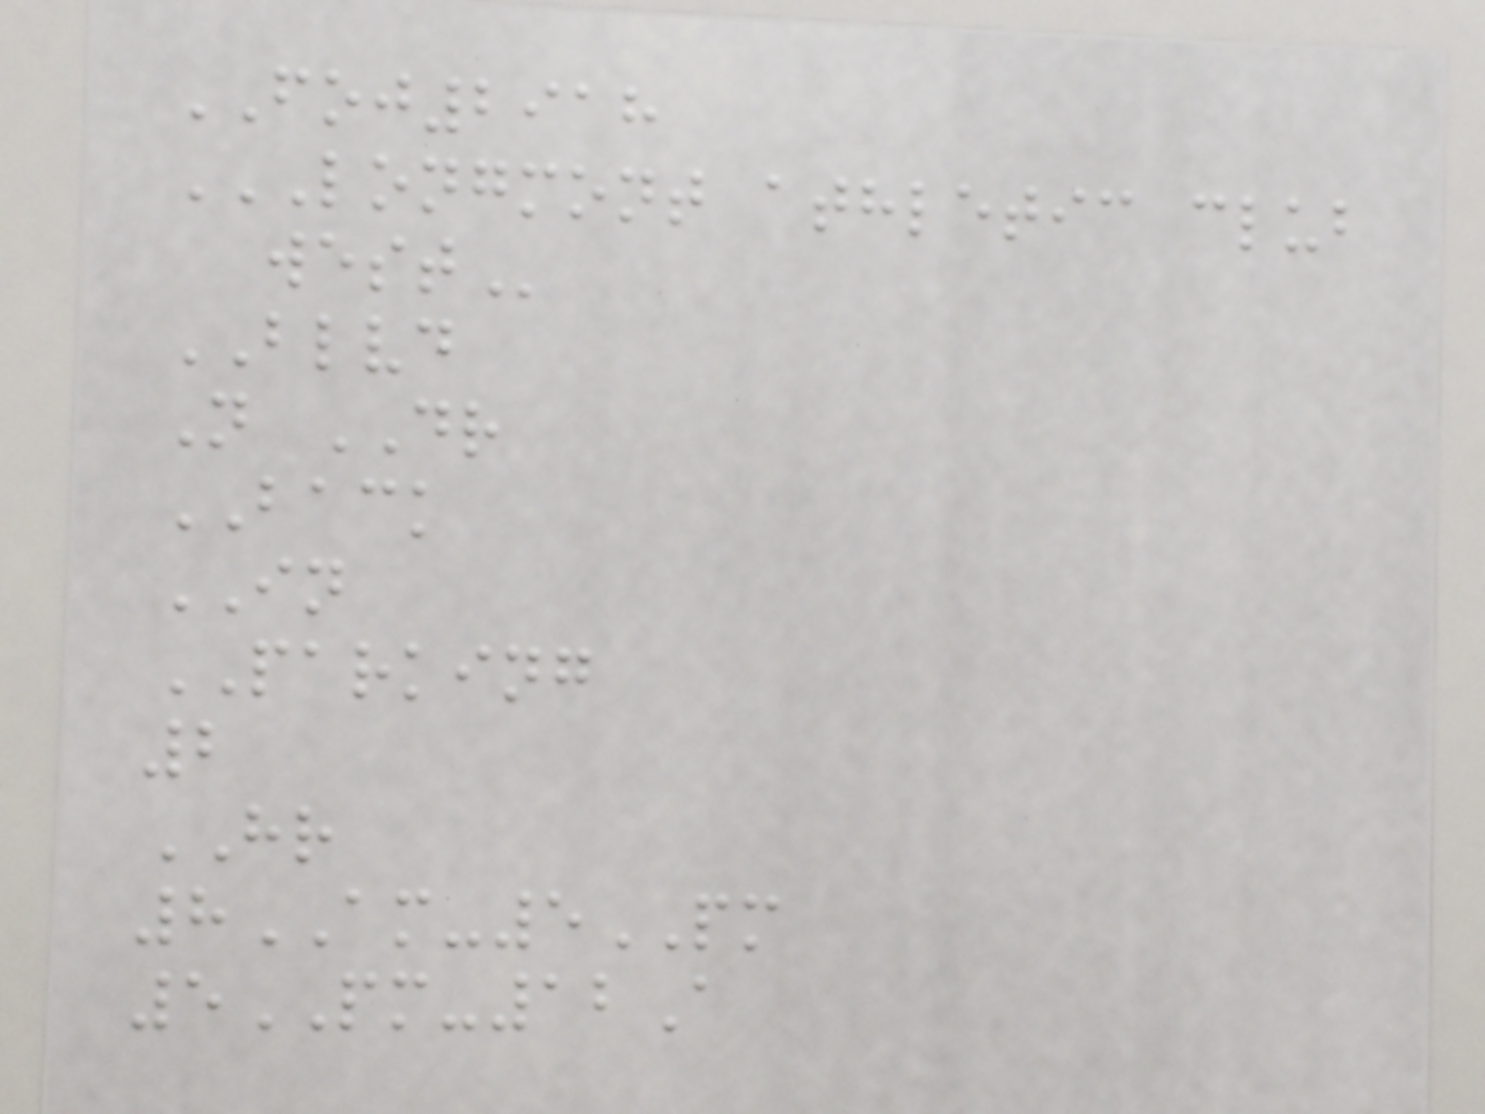FOJ2918
LONGMONT ATHLETIC CLUB
WEST
BLVD
N DR
BACK
IN
PARKING
2
HR
8AM-5PM
5PM-12A
